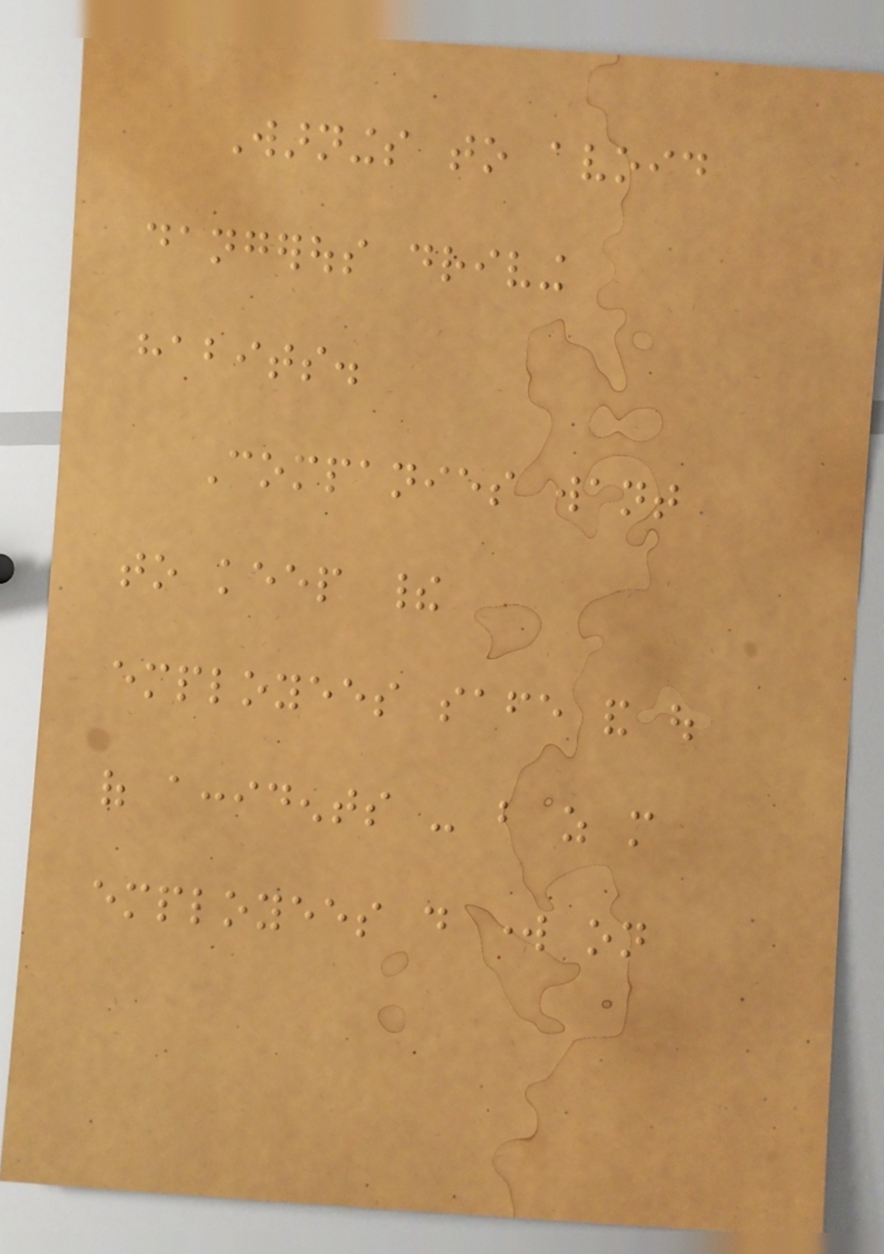Warnings to avoid
dangerous driving
habits.
Companies want
to keep their
employees safe and out
of accidents - but as more
employees do work on
